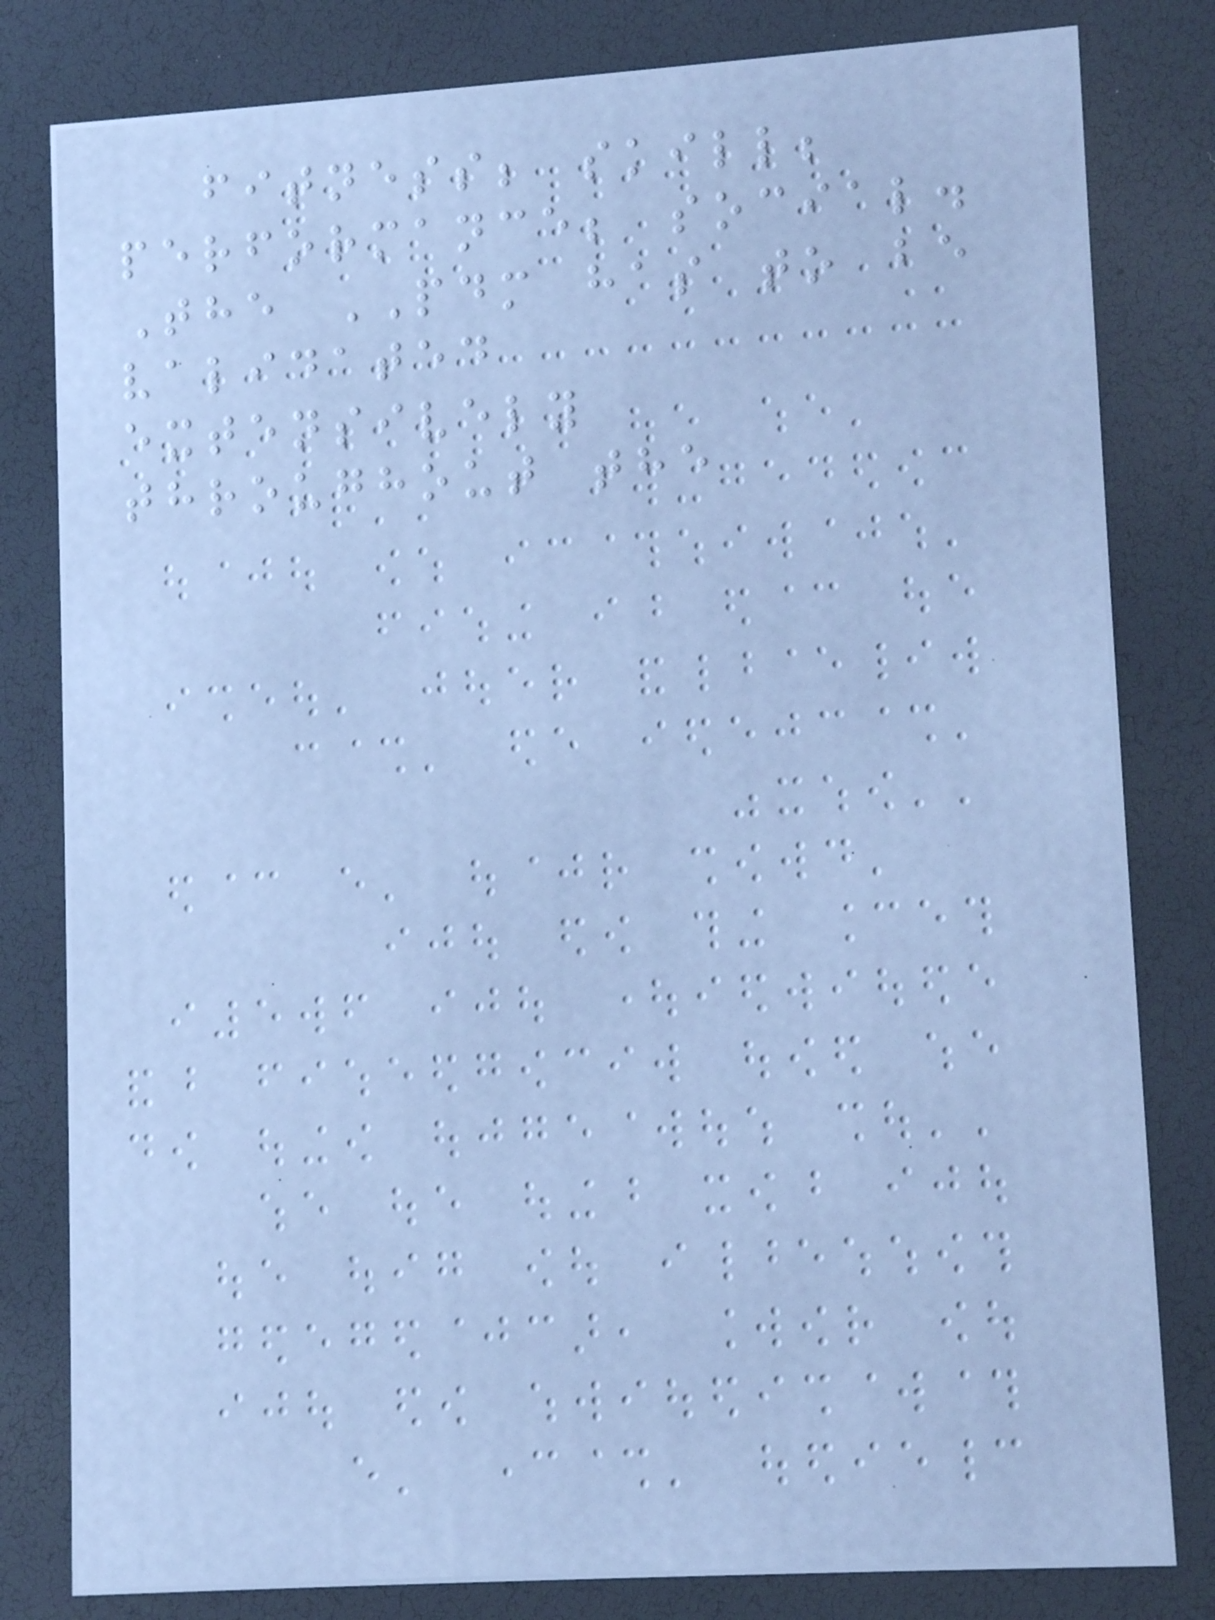fitness; skill;
performance; social.
The PDM has to be
validated
extensively
throughout the
